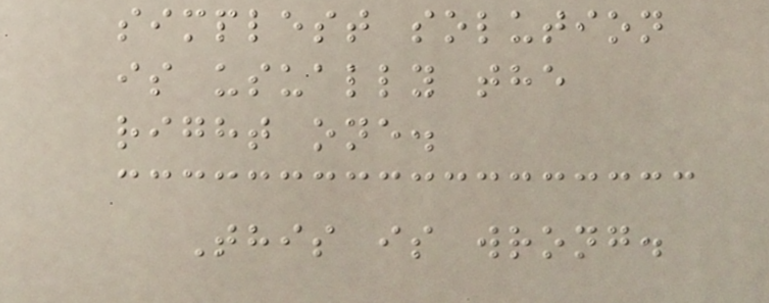simplest solution
is usually the
right one.
This is wrong.
